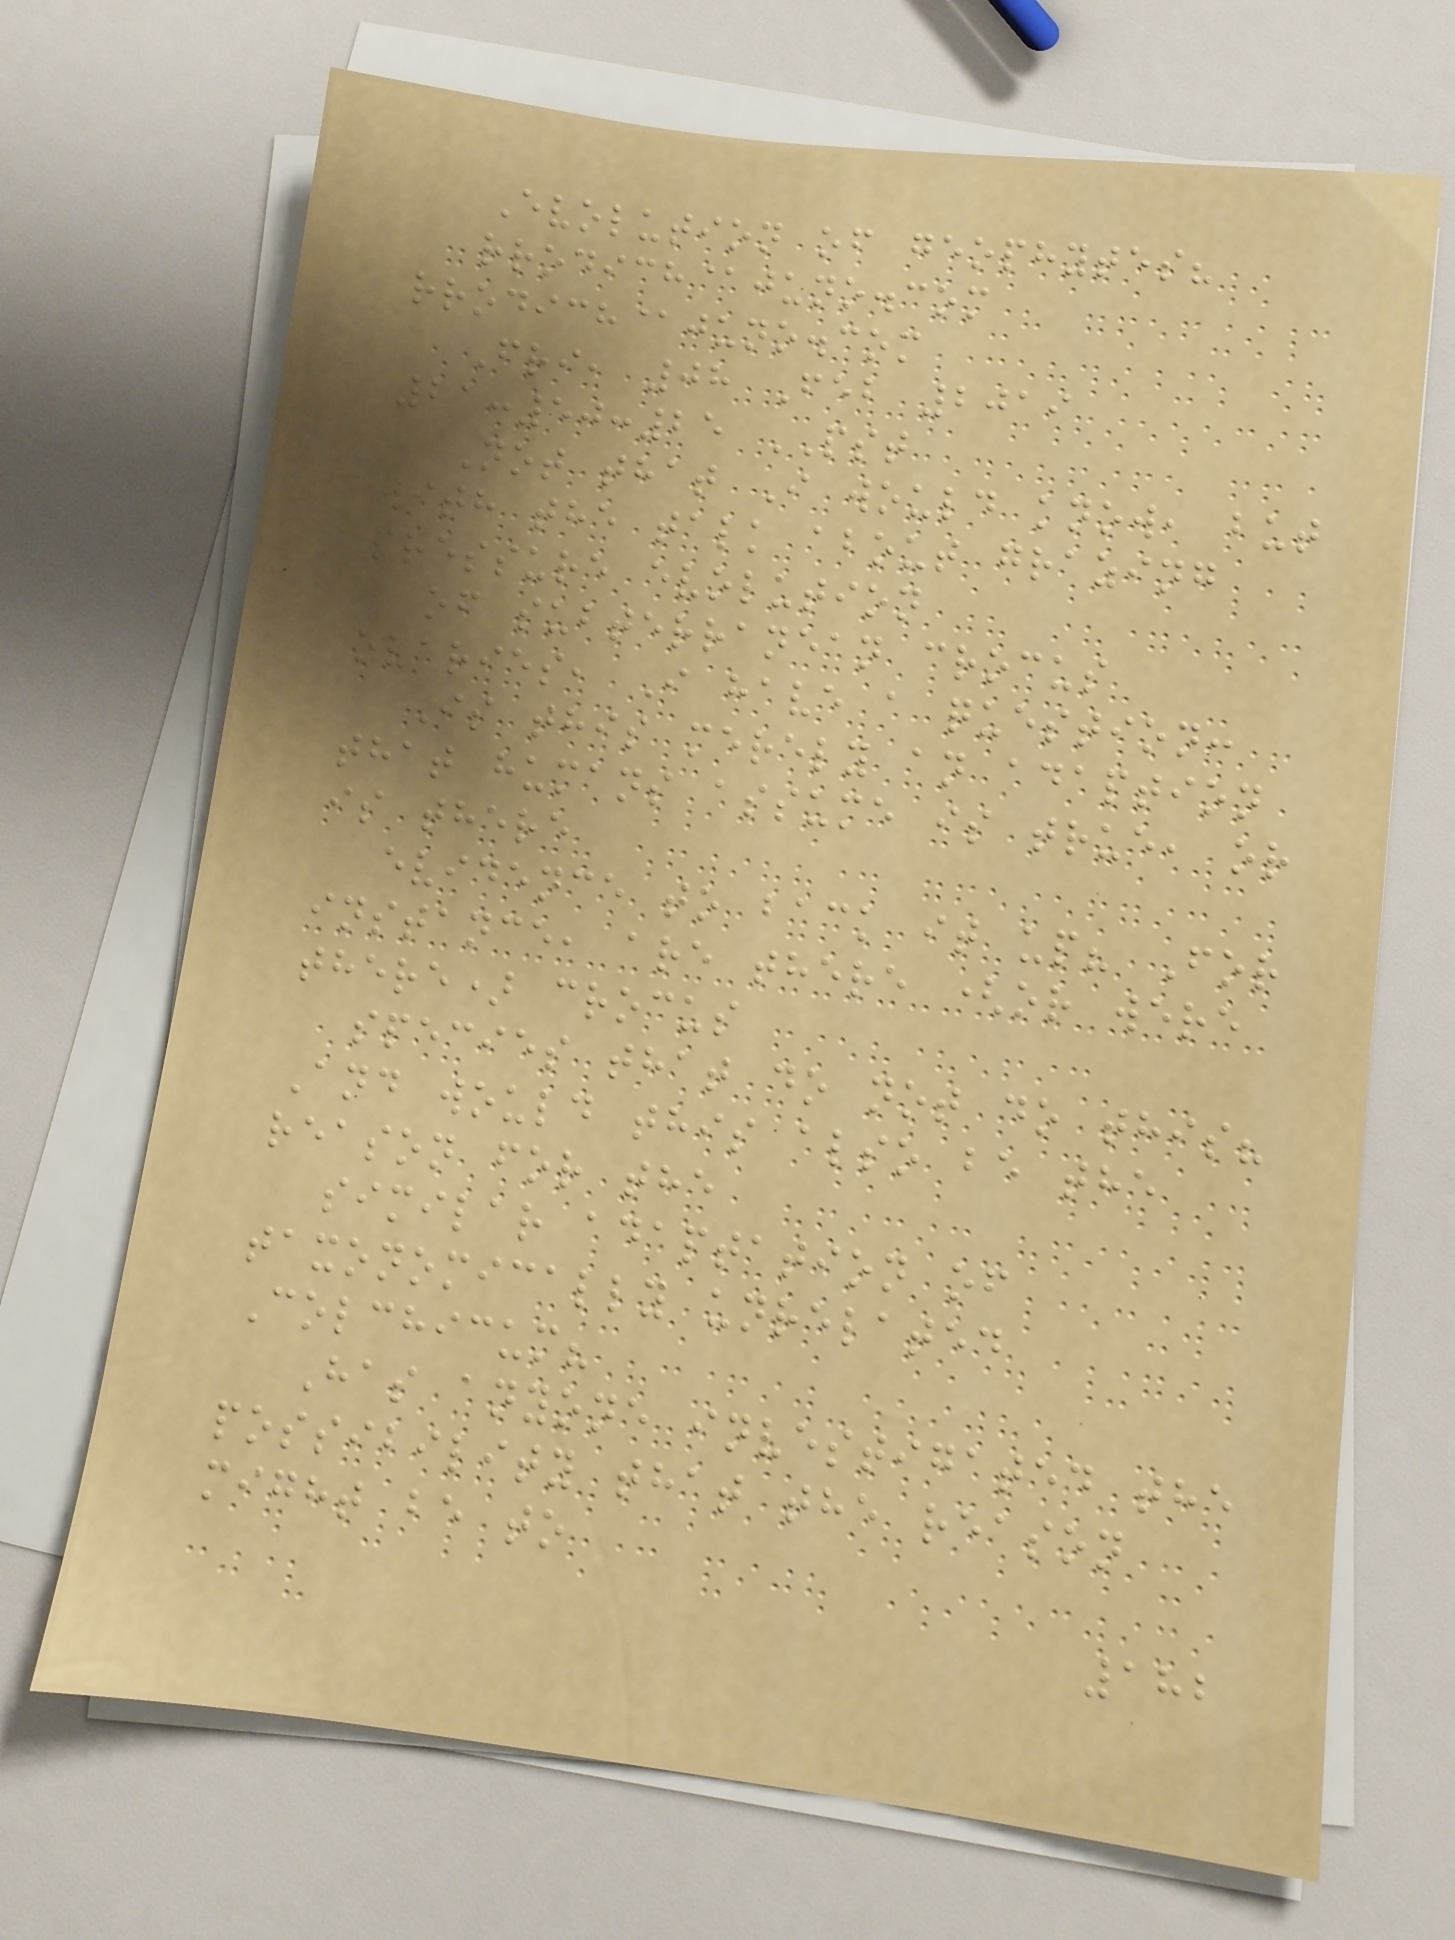Evolution of geophytes?
rrodich@juno.com
rrodich@juno.com
Fri, 08 Feb 2019
21:50:25 PST
Not that I would know, but
with the talk about grazing
pressure evolution
of subterranean crocus
ovaries, I have a question:
Is this merely an adaption
that humans assume is true, or
is there
evidence to back it up? For
instance, are there (or were
there) crocus
species that do not do this?
And would this also be the
reason for the
similar adaptation of
taxonomically unrelated
Colchicum?
Has anyone investigated the
possibility that the reason
might be to
182
